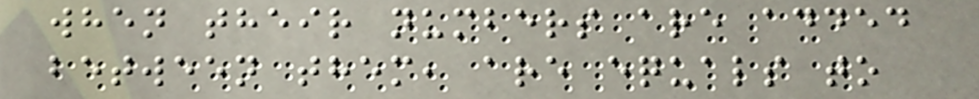when their numbers are added
between them, are equals to
